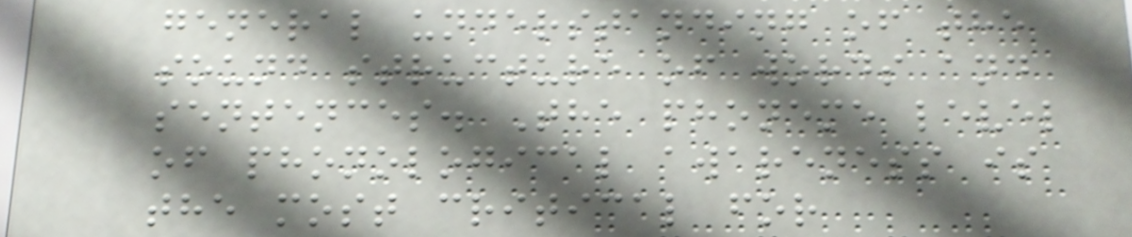general understanding of the
sound structure of words and
sentences. The phoneme level
of phonological awareness is
the most critical for
